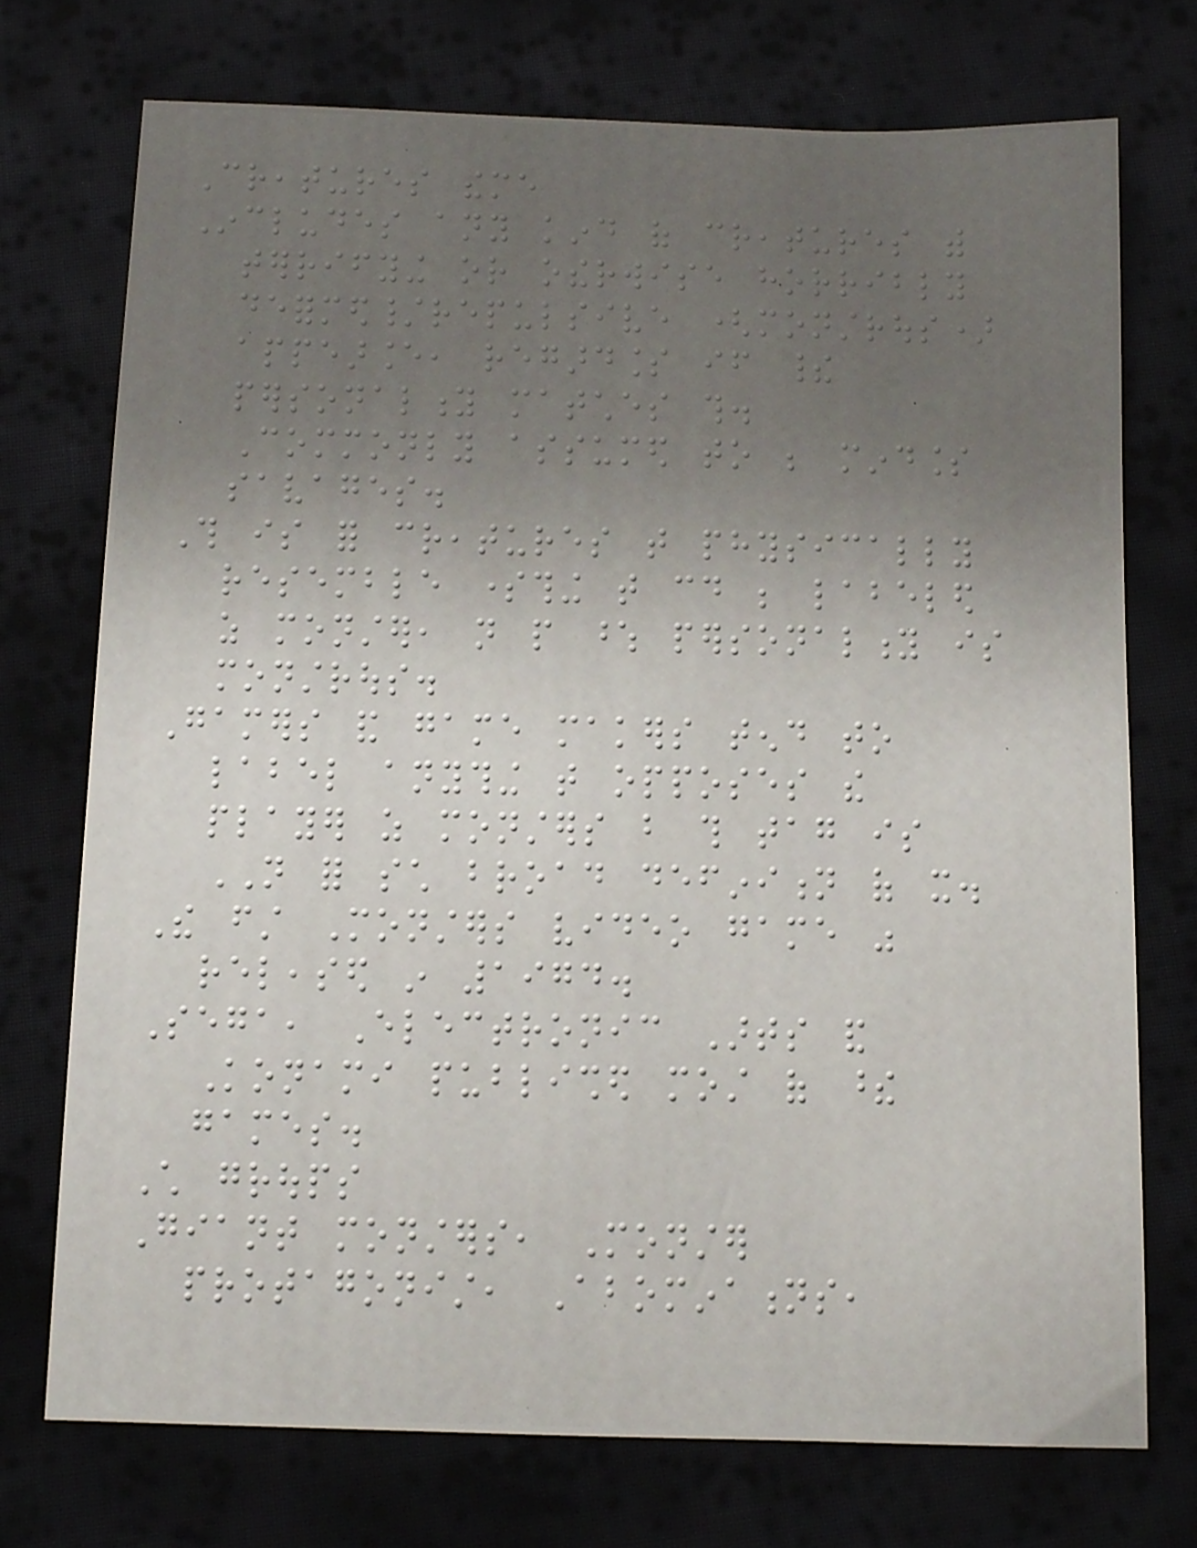Creatures theme
Includes any kind of creatures with
terrifying or otherwise horribly
deformed/repulsive (monstrous)
appearance, regardless if their
personality matches this.
Commonly assumed to be mindless
savages.
This is for creatures that physically
resemble something that could be labeled
as monster, not people whose personality is
monstrous.
Gamers and game makers tend to
label anything that opposes the
player as monsters but this tag is
NOT for such broad definition of it.
The first Monsters video game was
released in 1974.
Sega, Electronic Arts and
Konami published most of these
games.
Child groups
Giant monsters, Monster
protagonist, Abominations,
